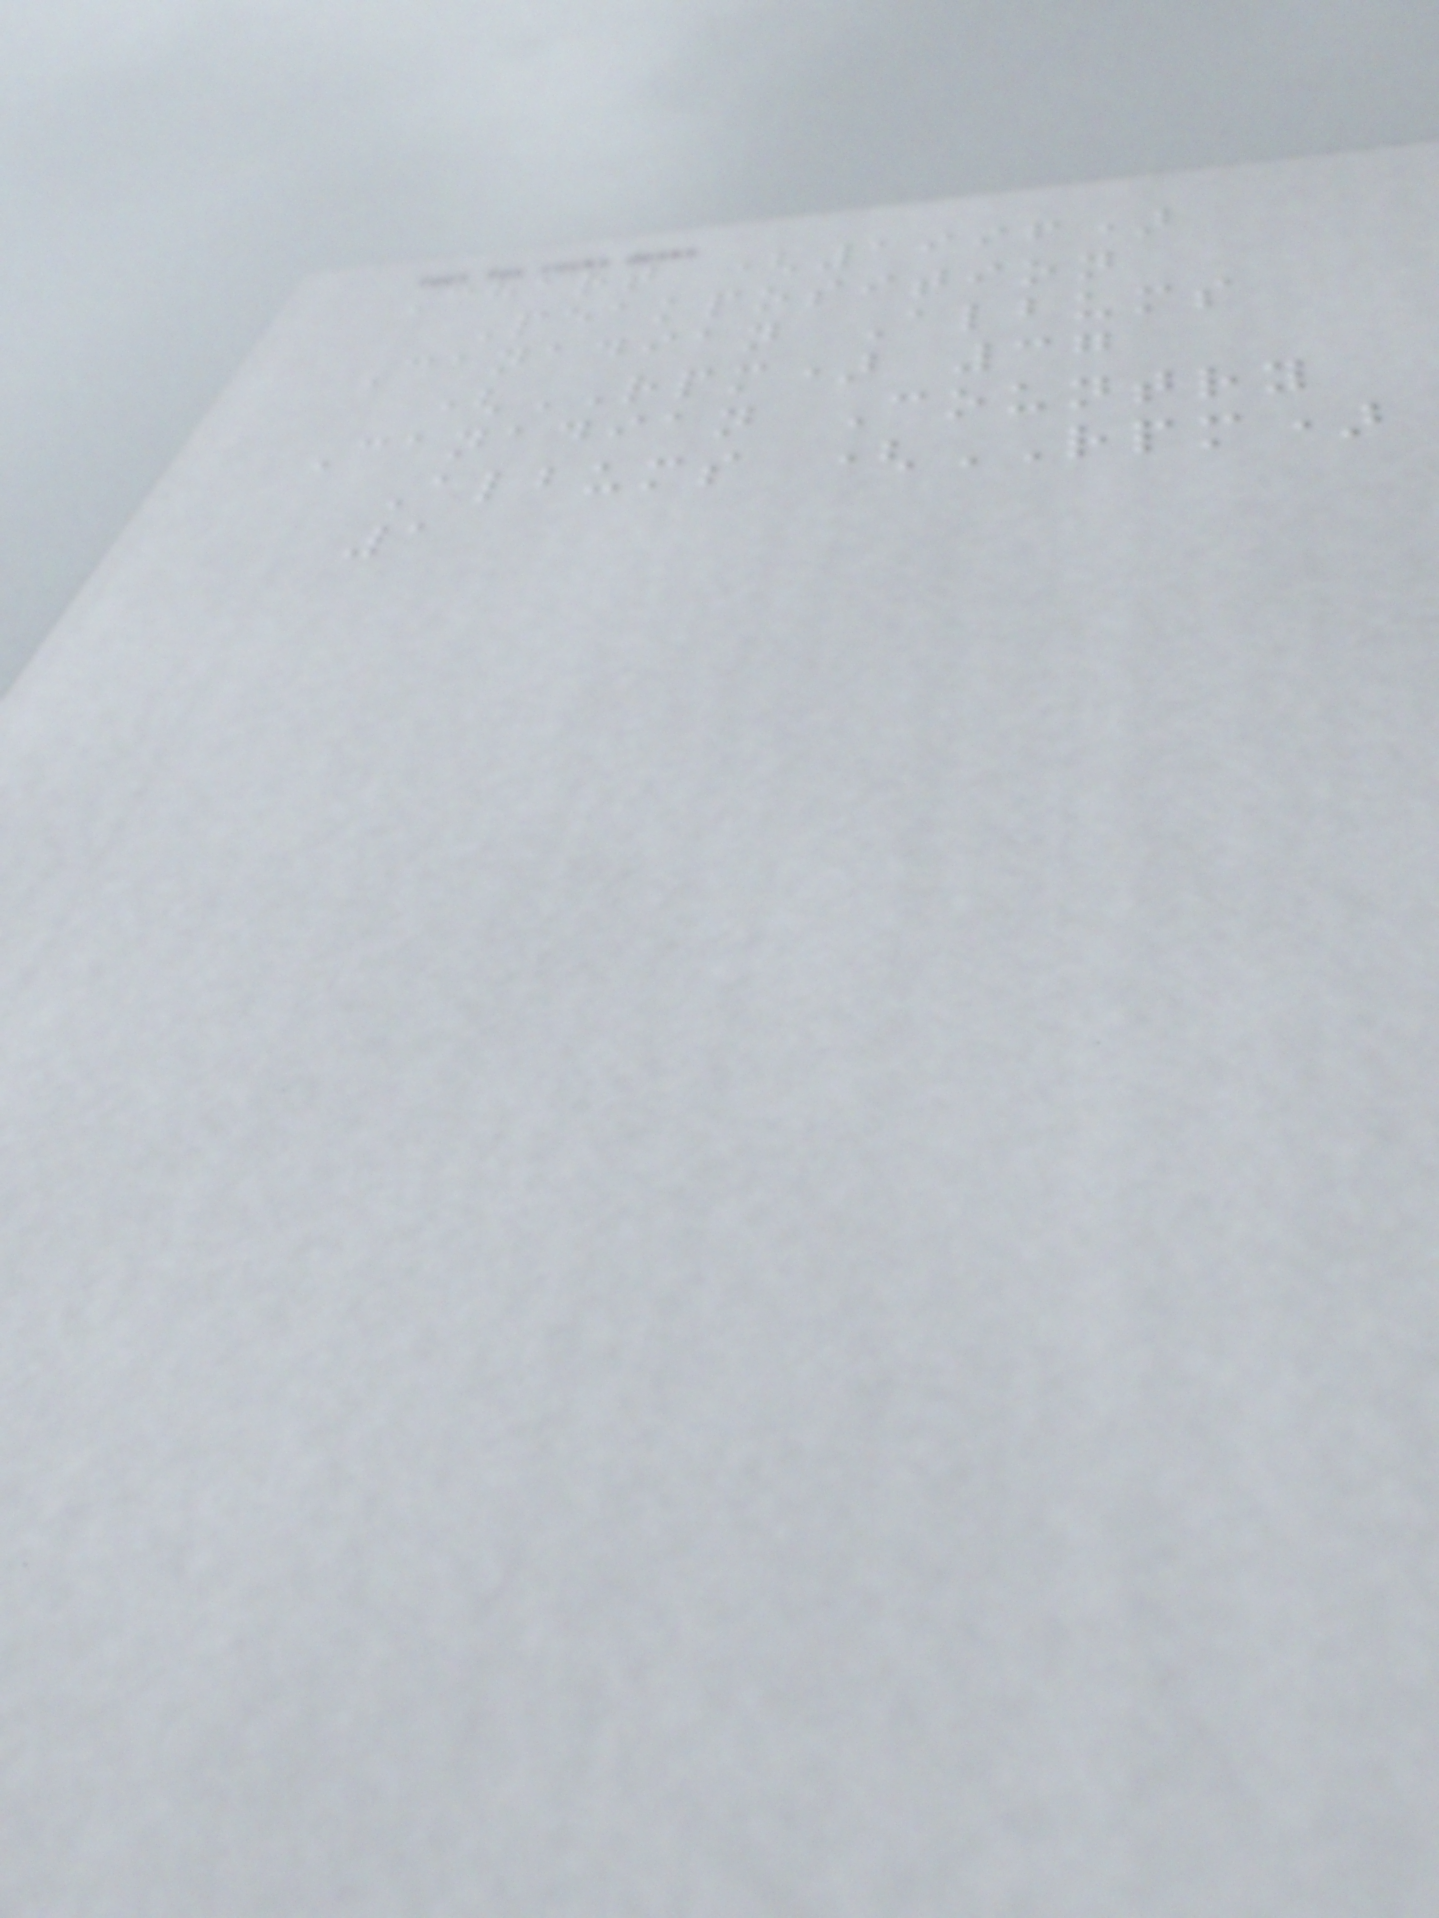Chart (1996)
Peakposition
Canadian Albums
(RPM) 37
Canadian Country
Albums (RPM)
1
